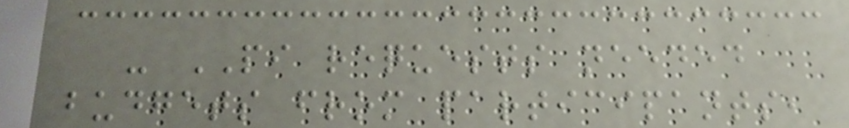- PI requests needed
budgets from participants,
